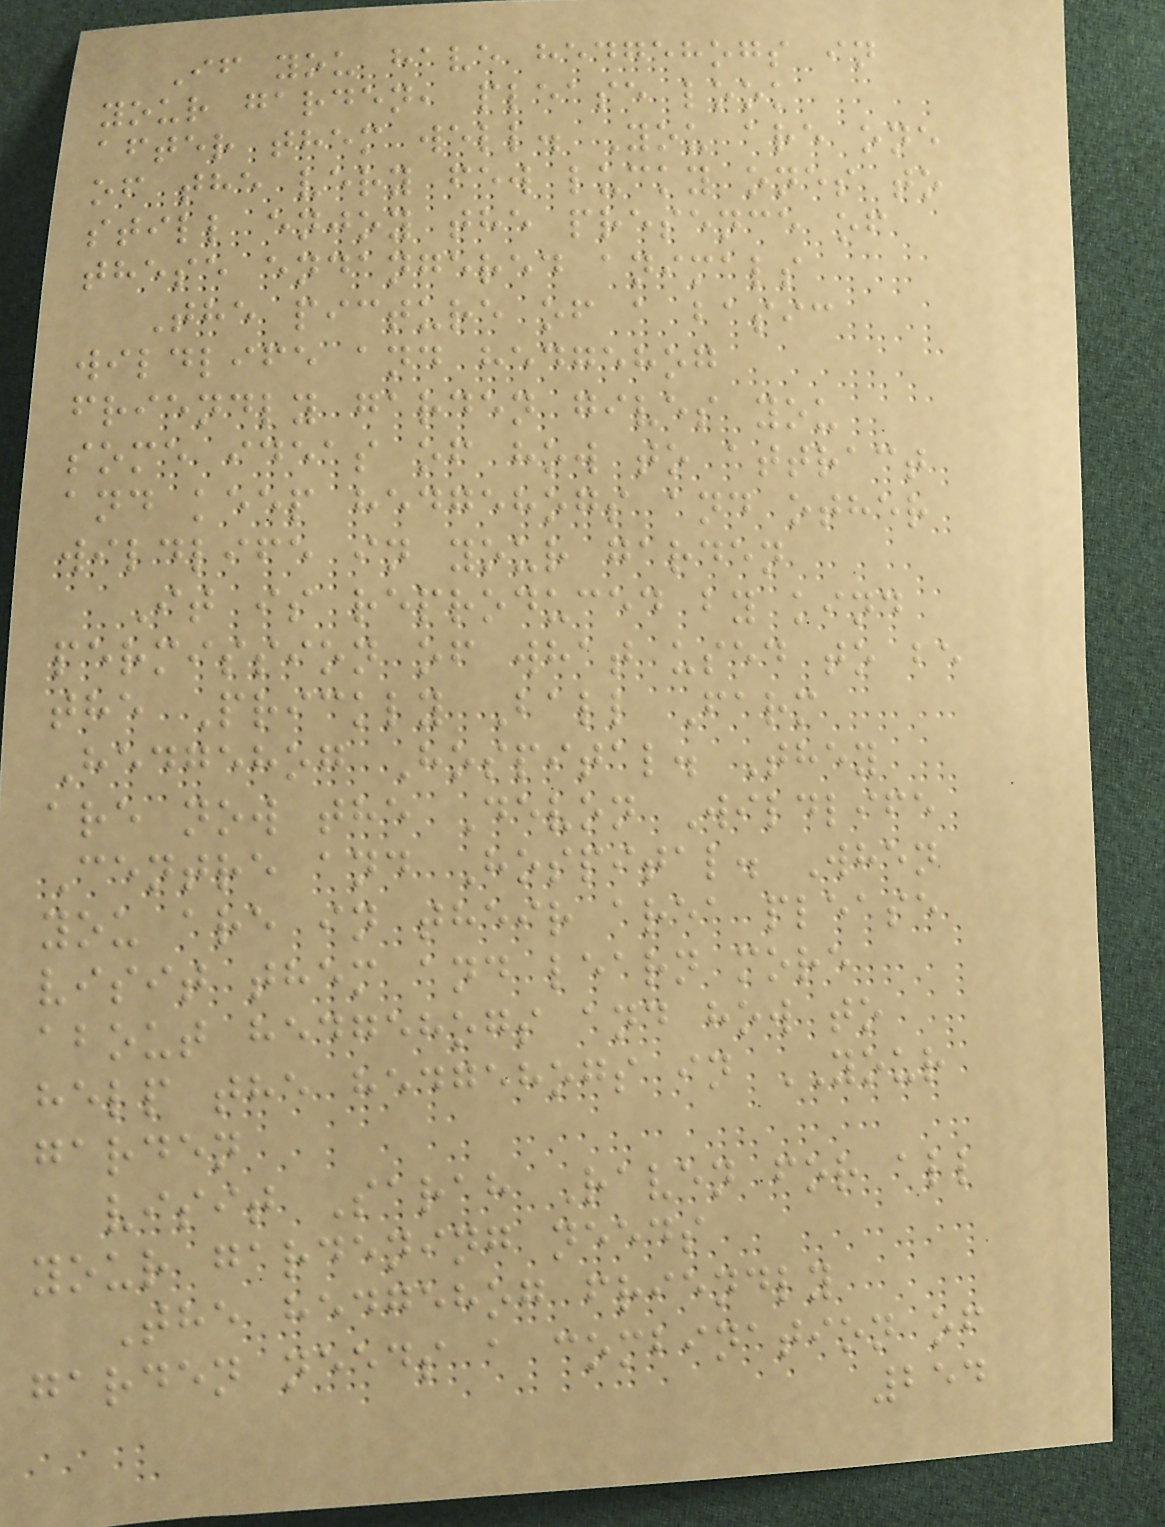If you have hedgehogs in
your garden, please look
after them well. You are one
of the very few lucky ones to
still enjoy the presence of
these endangered animals
The picture of a basic
wildlife and hedgehog
friendly garden gives you
some ideas of how to attract
and keep hedgehogs and other
wildlife in your garden
It is reproduced by kind
permission of what used to be
the Prickly Ball Farm
Hedgehog Hospital. They
are now the Devon Wildlife
Centre and Hospital. When
you are in their area please
visit them and learn more
about hedgehogs and how to
help the hedgehogs in YOUR
garden
visit Sarah Raven for all
your gardening needs
The hedgehog friendly
garden needs a combination of
254
